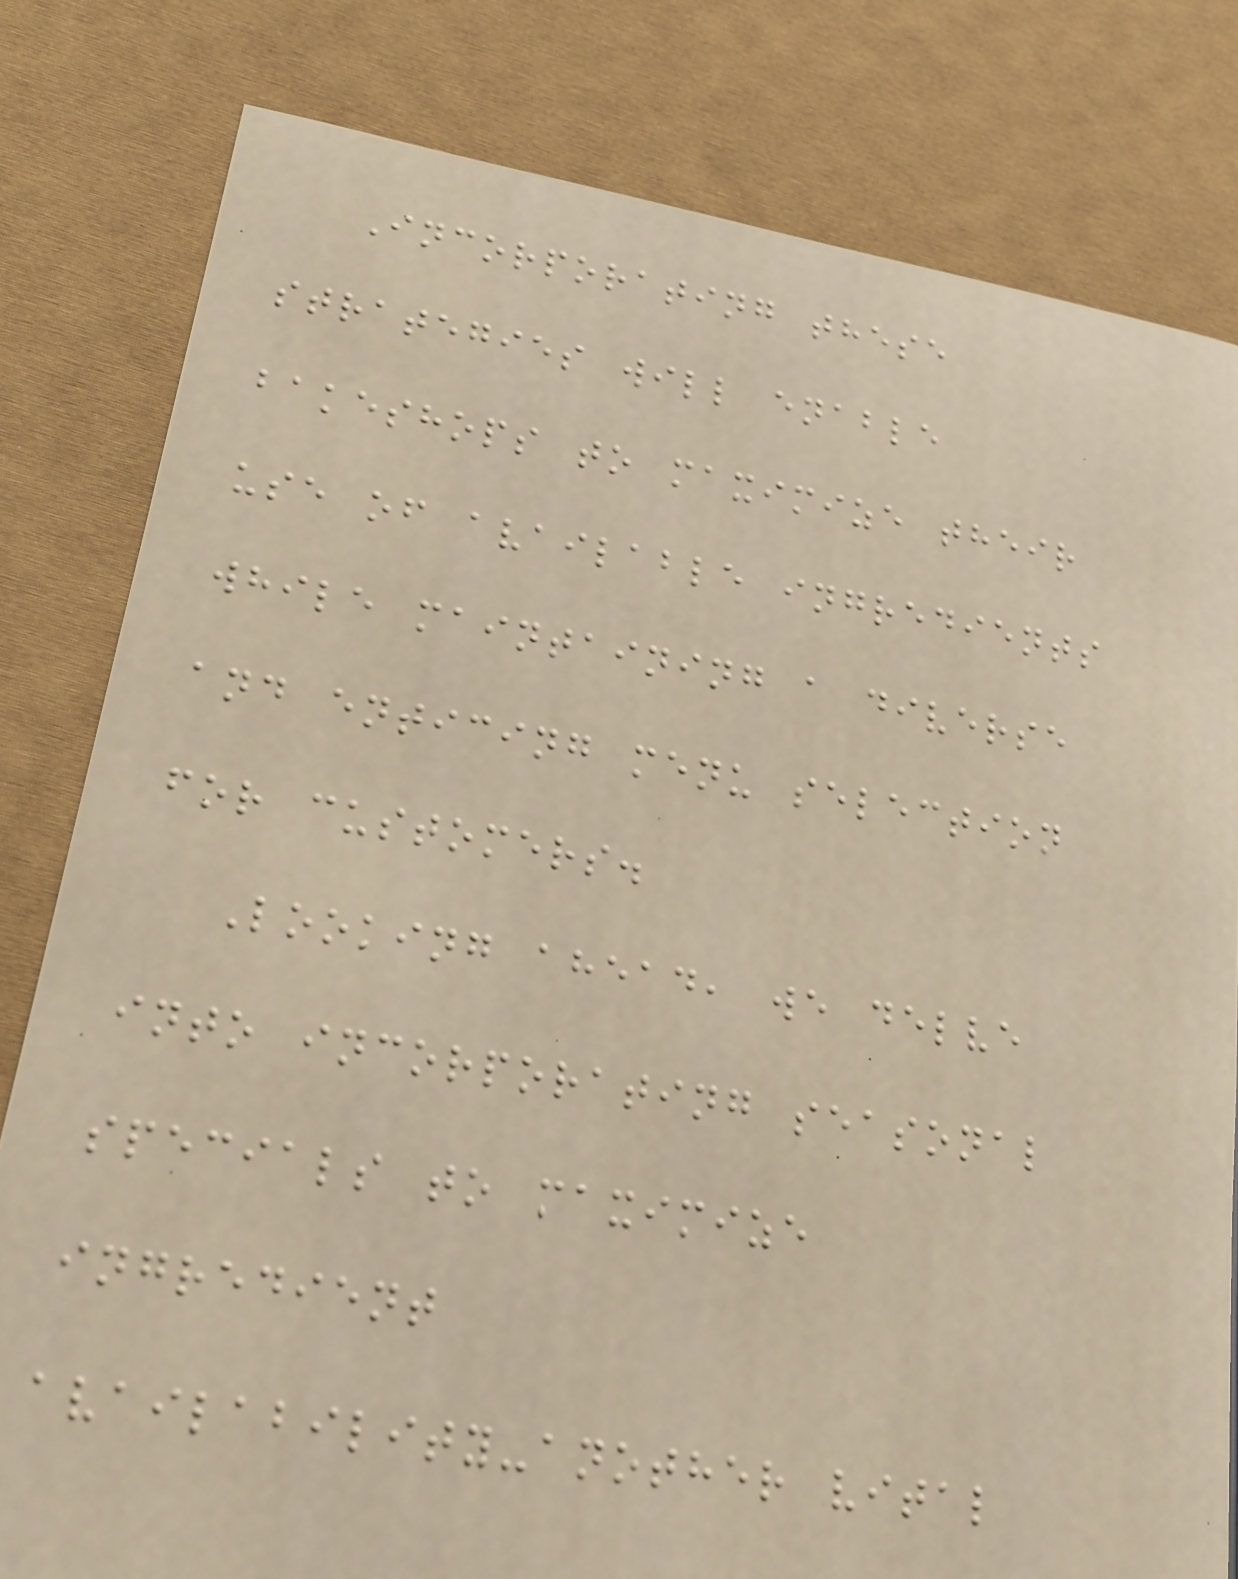Incorporating these
strategies will enable
bakeshops to maximize their
use of available ingredients
while maintaining a diverse
and enticing menu selection
for customers.
Looking ahead, we delve
into incorporating seasonal
specials to maximize
ingredient
availability-another vital
